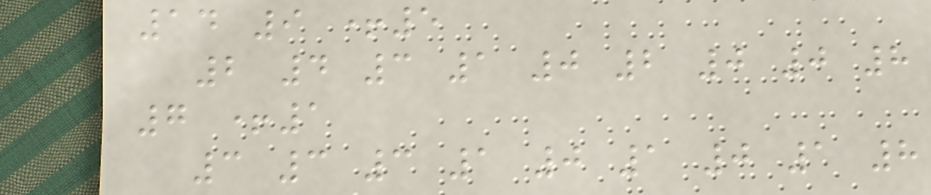14 9 +5
2 4 3 1 0 2 0 0 8
7 +1
3 3 3 1 0 1 0 1 8
